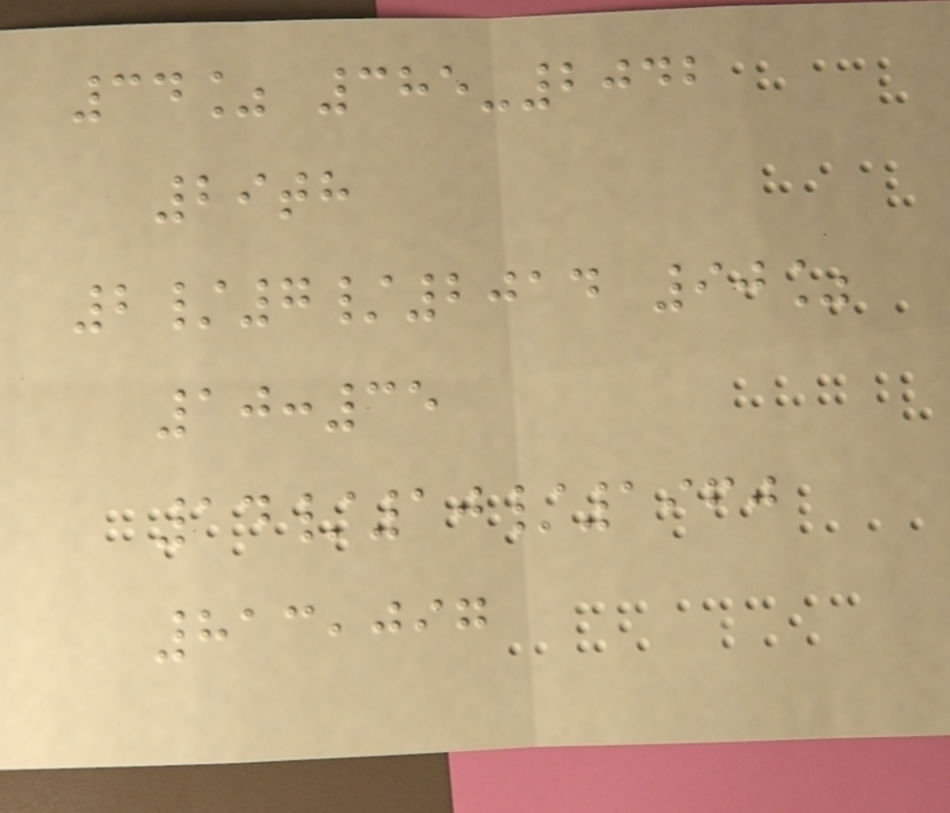34% 385-2042
29th
2/7/2014 90%
10:35
14/10/1960
813,097
